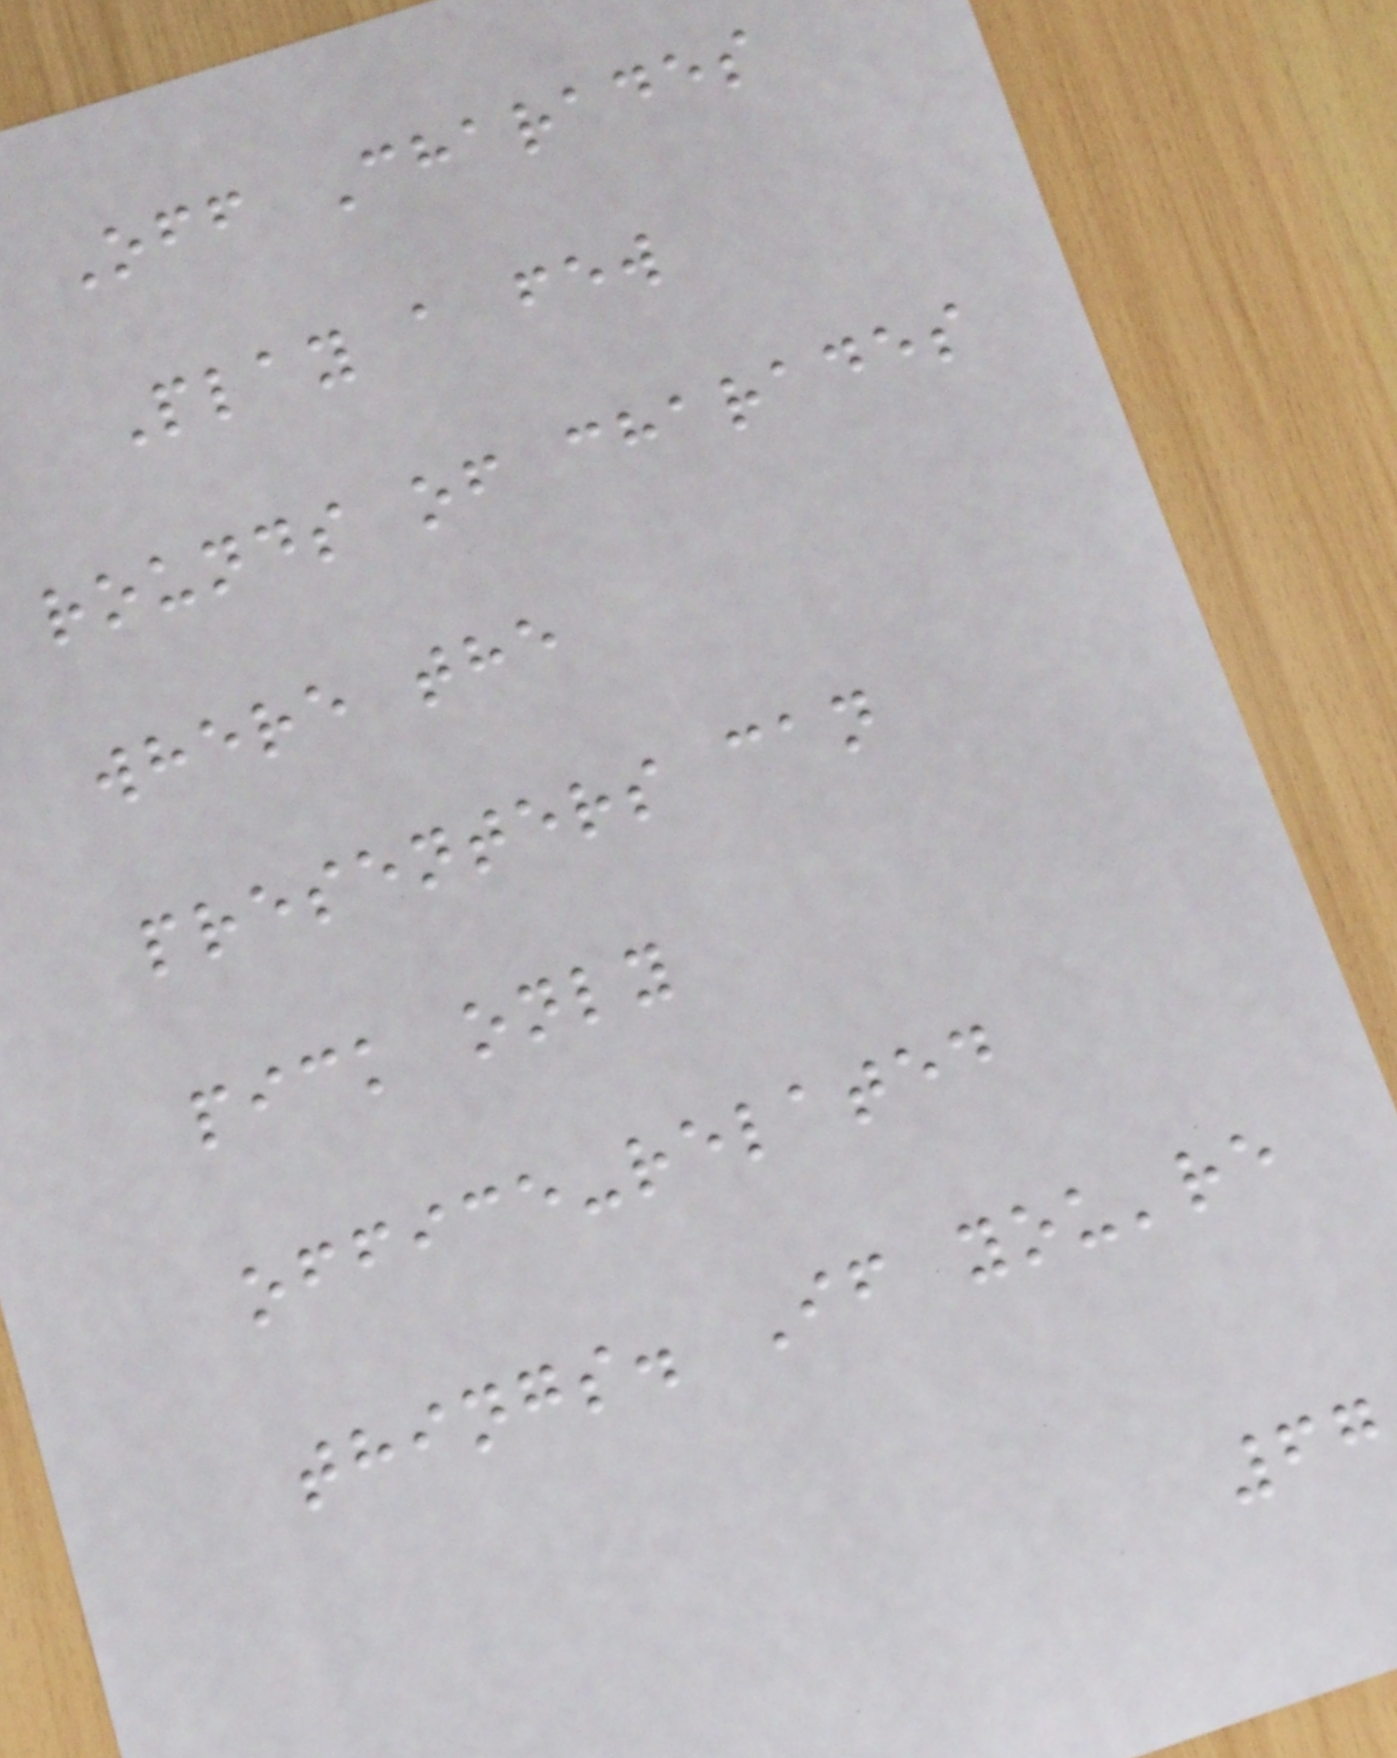Off Charades
Play a few
rounds of charades
where the
presenters can
pick only
office-related
things. If you're
67
